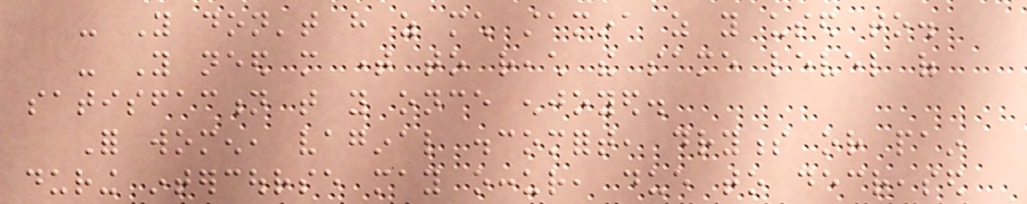- You don't have as much stamina as you used to.
- You need more time to reach the same level of
satisfaction that you once enjoyed.
For women, vaginal discomfort, dryness or pain
during intercourse may occur, due to decreased
